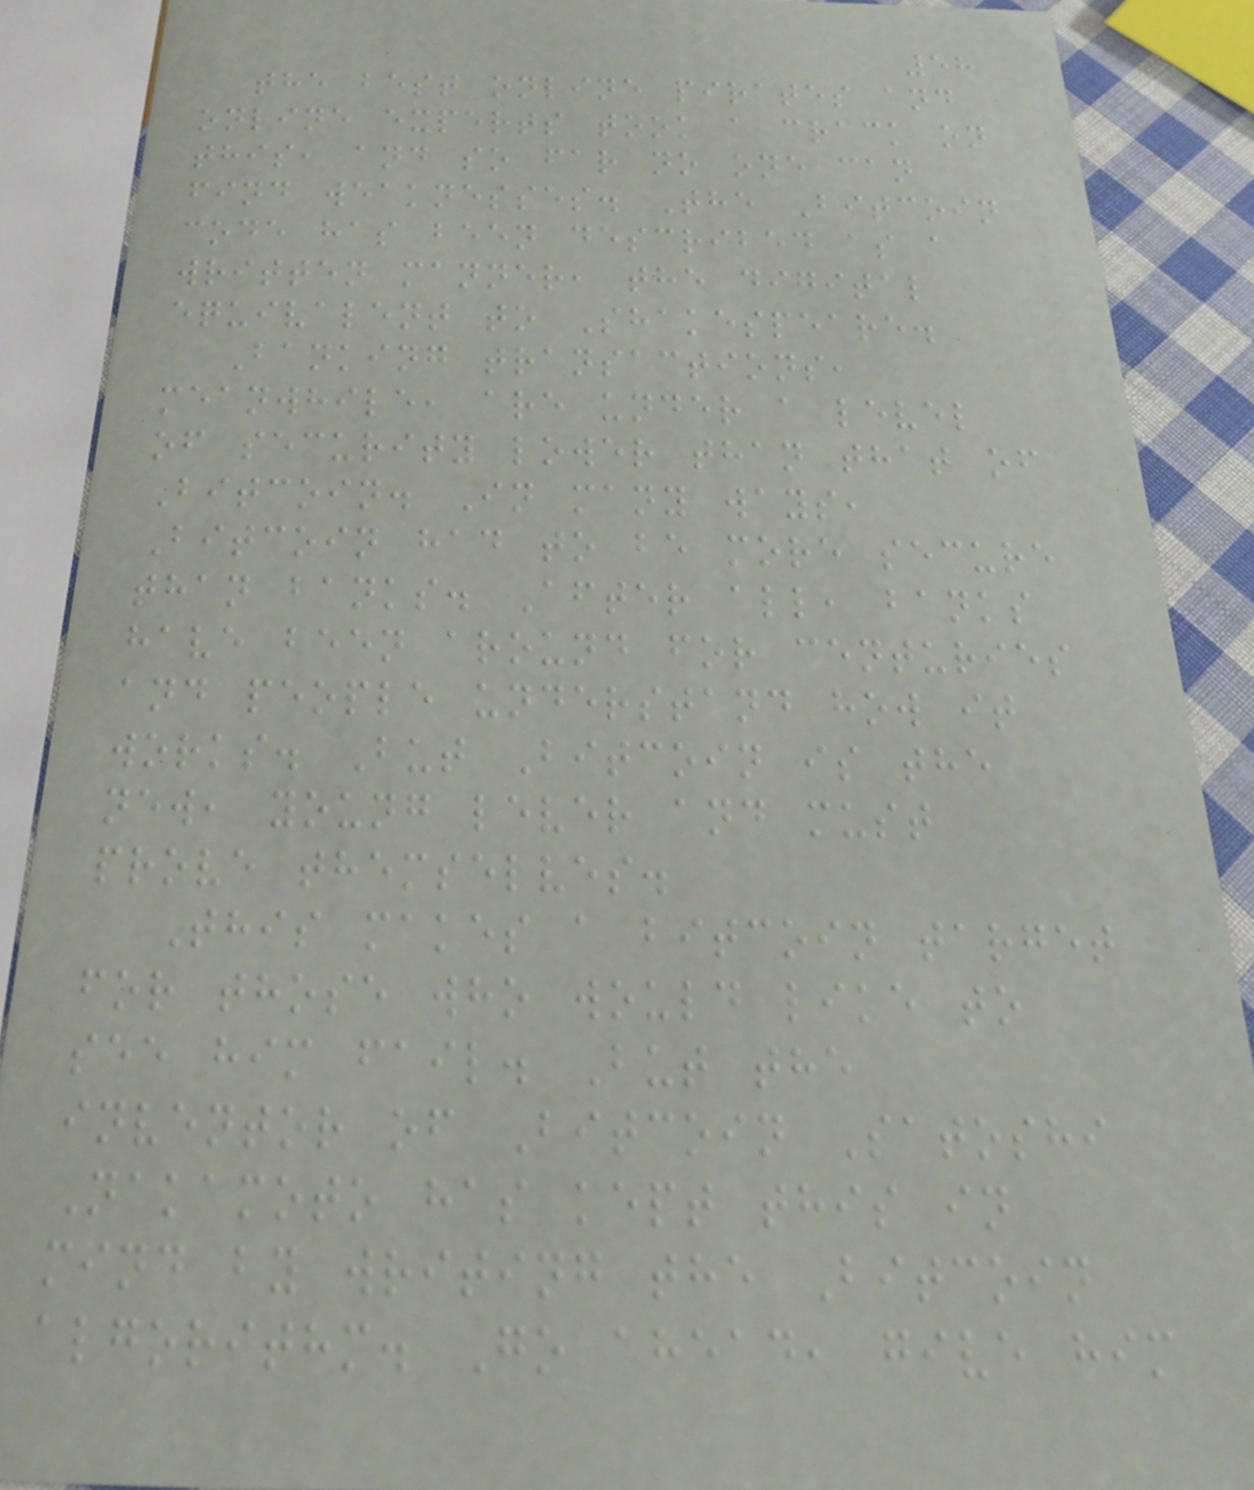58
the best online pirates and
online experts took a crack on
this, and so far no one can
find weaknesses. The Bitcoin
code has been described as a
written manner, the digital
equivalent to Shakespeare.
Banking transactions,
meanwhile, are under a level
of security lower than that of
Bitcoin. In many ways,
Bitcoin had to be more secure
than banks. After all, banks
have been around for centuries
and people understand how it
works. But Bitcoin is the
new, young lever and must
prove themselves.
This makes a bitcoin target
for those who would like to
see him fail. But the
inventor of Bitcoin Satoshi
Nakamoto has kept this in
mind by writing the Bitcoin
algorithm. Go ahead, give him
